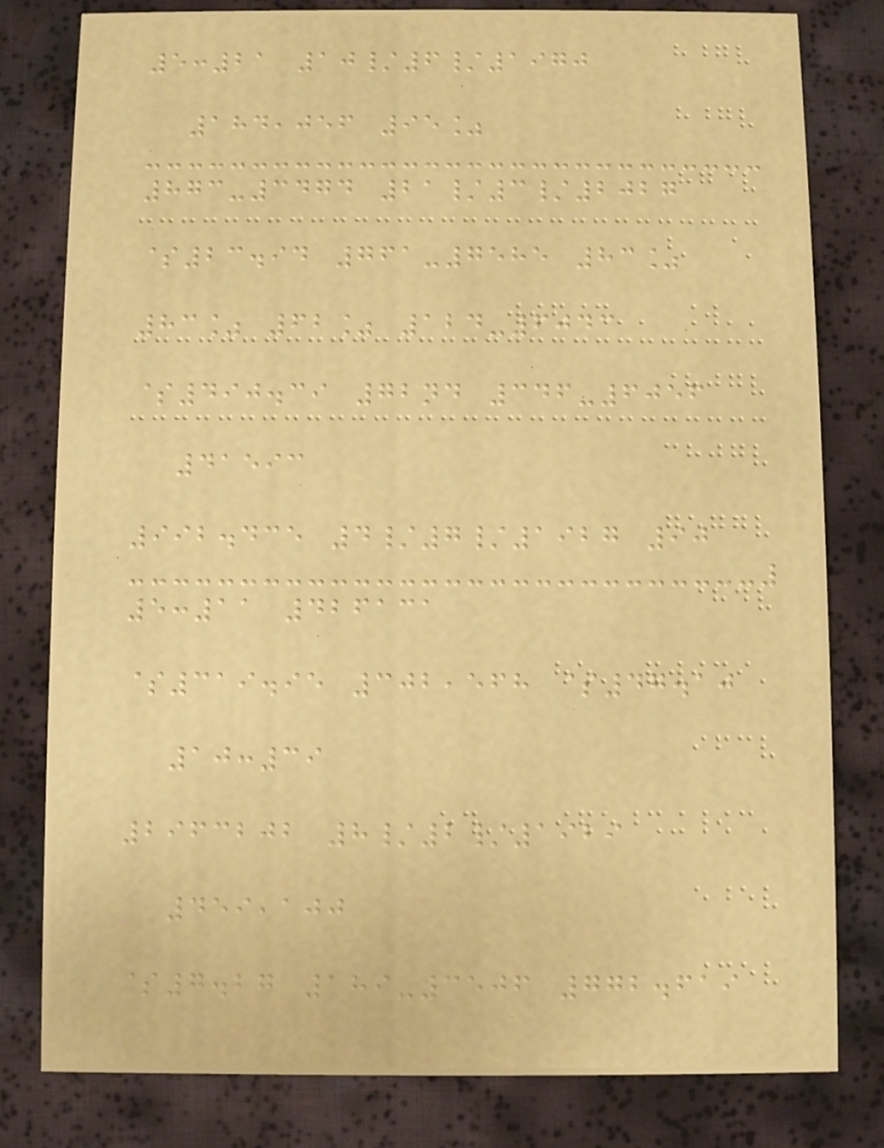5:21 10/6/1970
184,056 95%
873-3474 21/3/2027
$23.94 761-7585 83%
83% 62% 124-6043
$490.39 72nd 346-6056
41593
992.435 4/7/1927 90
5:11 426131
$319.95 302,568 $47.10
10:39
2963202 8/2/1929
459,100
$7.27 189-3506 772.619
